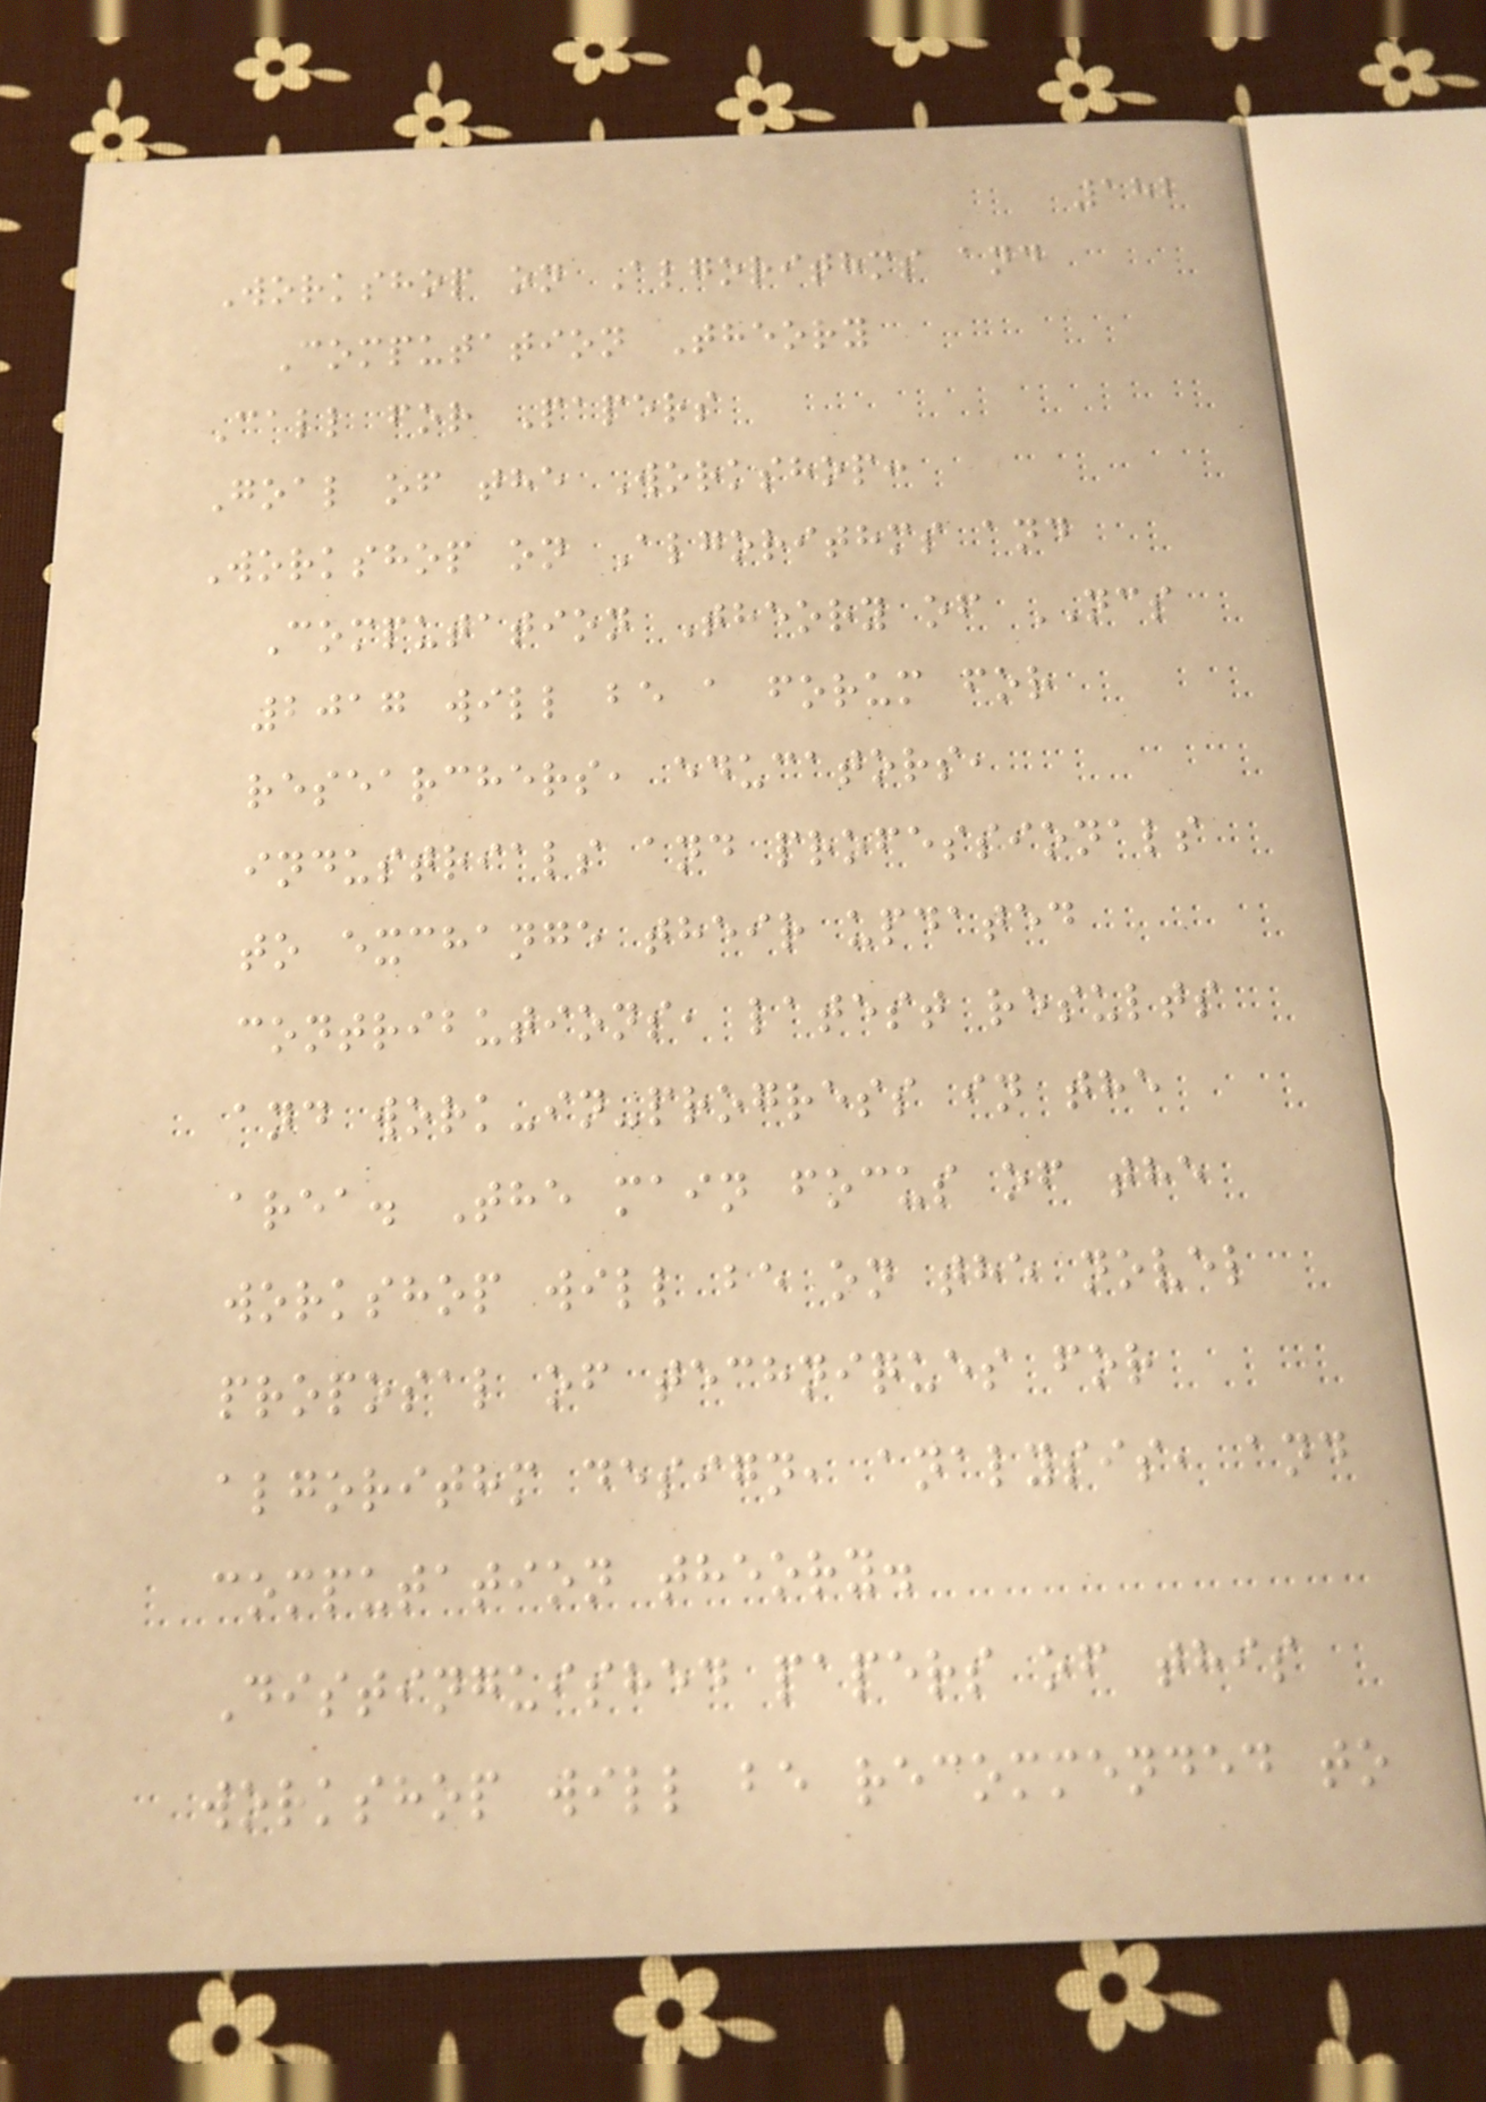182
Workshop on Algorithms and
Computation Theory
Call for Papers
Goal of the Workshop:
Workshop on Algorithms and
Computation Theory of NCS
2017 will be a forum for
researchers, educators,
industrials and professionals
to exchange their updated
contributions, latest results
and work-in-progress in the
area. The main focus of the
workshop will be on the novel
proposal of techniques for
algorithm design, analysis, and
computation theory.
Distinguished papers of this
workshop will be recommended to
